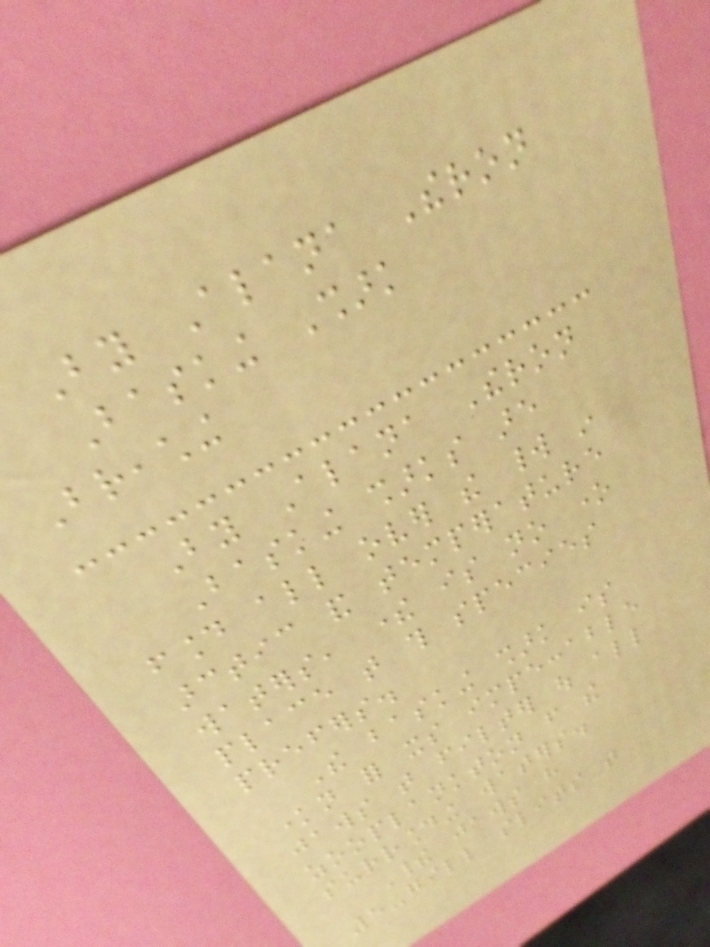By Alana Theron
Basking Shark
Breaching
By Alana Theron
Basking sharks are
found all over the world in
arctic and temperature
waters, there is no one
place that this species
prefers.
The basking shark is
known for its impeccable
jaws that filter out all
zooplankton from the
surrounding waters.
Their jaws have
5-gill slits that
